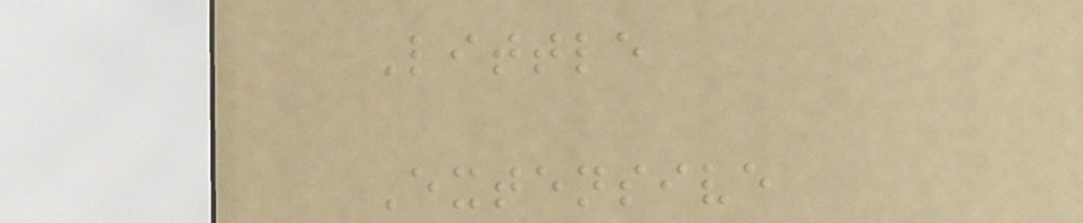Little
Extensive
